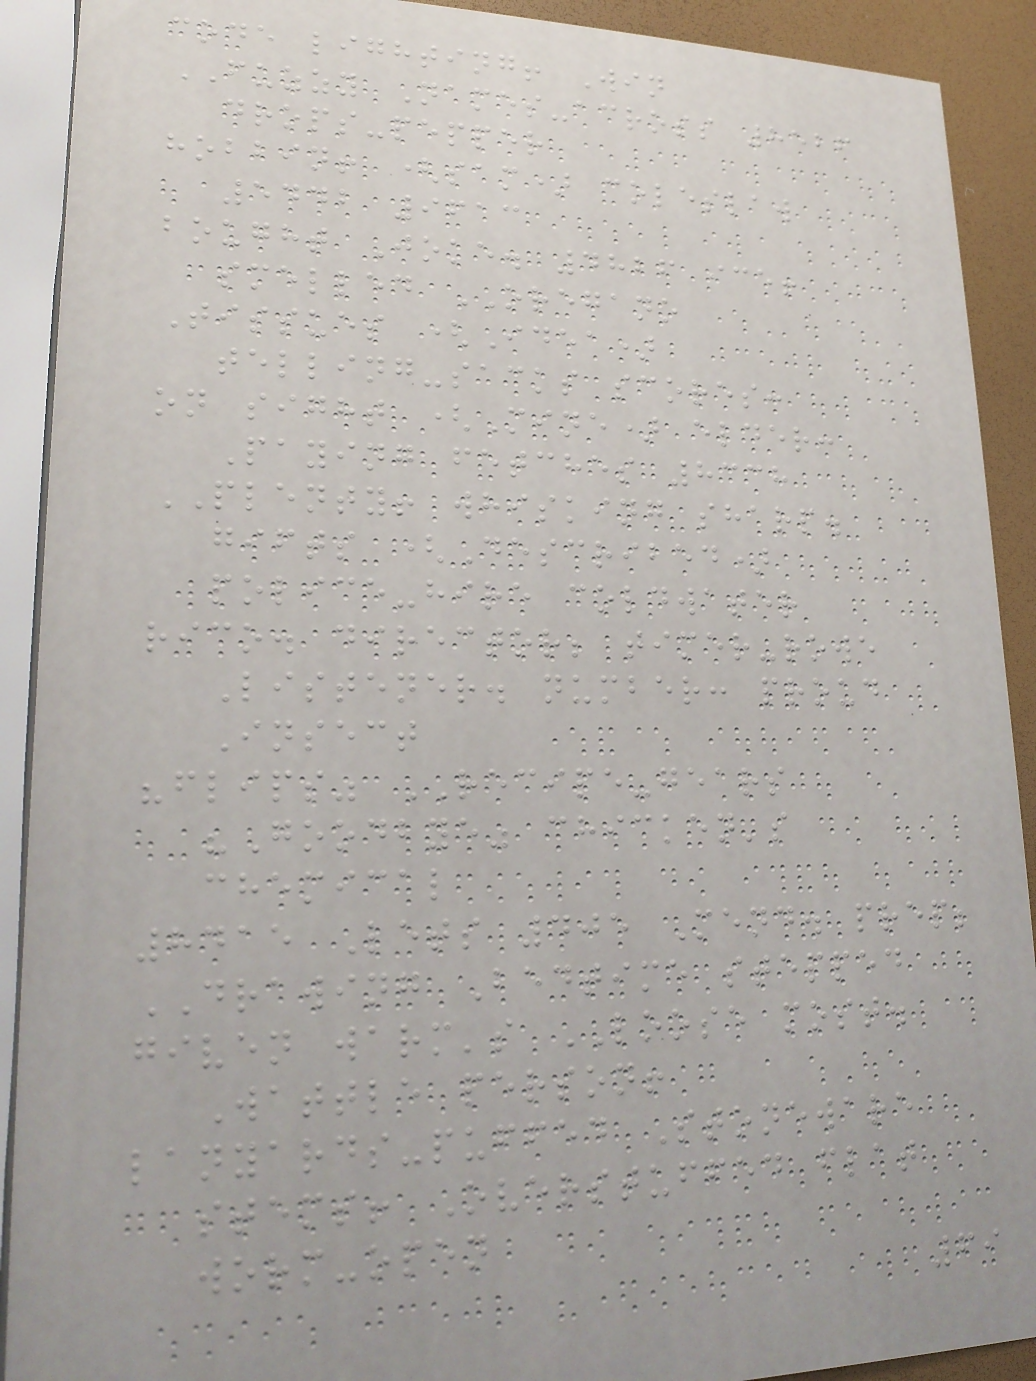code lighting! Win
FUZZY Names-across 8526
drops-pepper
hobbin! (sam) coleslaw
5442 9613
bought Joke. 4826 ice!
smelled OREGANO
Tissues (Idea)
telling-sacks scores:
on sight (Mine) elder:
Paying fetches 8338
PLENTY! whisking sharp.
gifts (Described)
police-hire coldwater
rico. director; timer-rowe
Listener. number: proud
Insect
"flips" RECIPE-gears
"Goodbye" chicken's
chemical
8415 Lets 405 Mend. prep;
DRAWING Bedtime stepped
given warm's LOOSE most.
Wattle person!
lanyards-puffed Stoneware
stems! Overstuffed flat
worm-open
69
